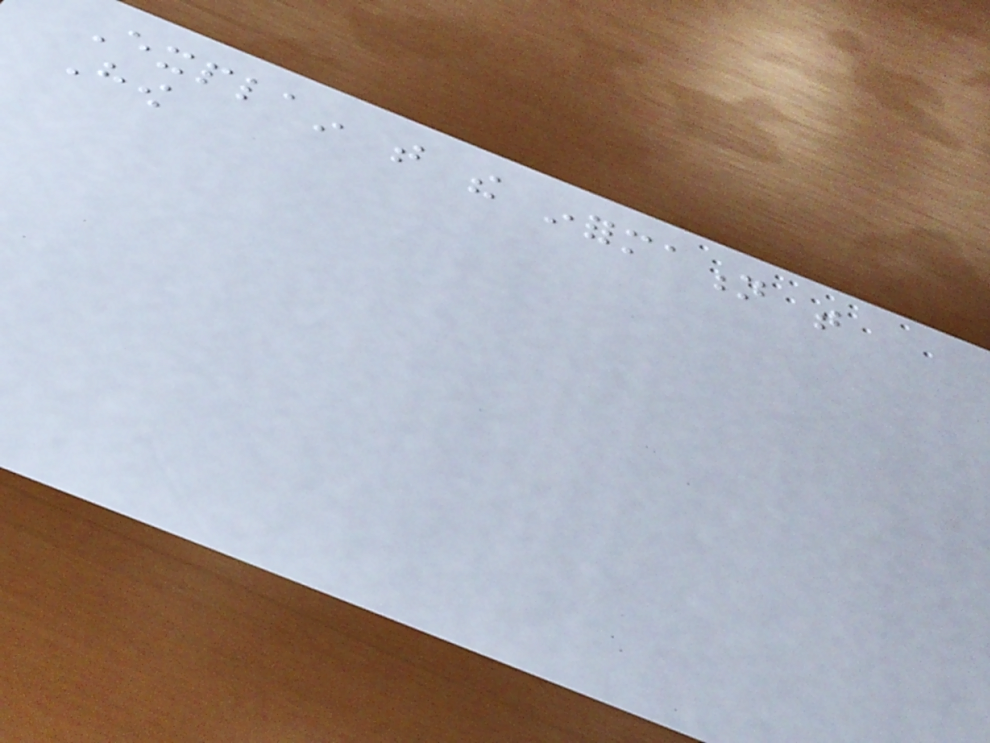Explain that the information that
How
